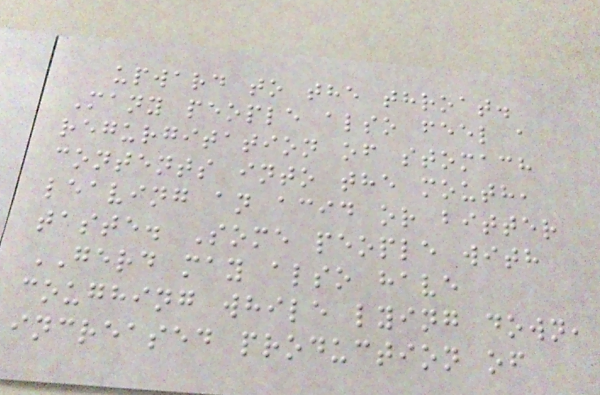upward to the throat.
Many people also feel a
regurgitation of stomach
contents into the mouth,
leaving an acid or bitter
taste. Some people with
GERD may also have
coughing while lying down,
increased production of
